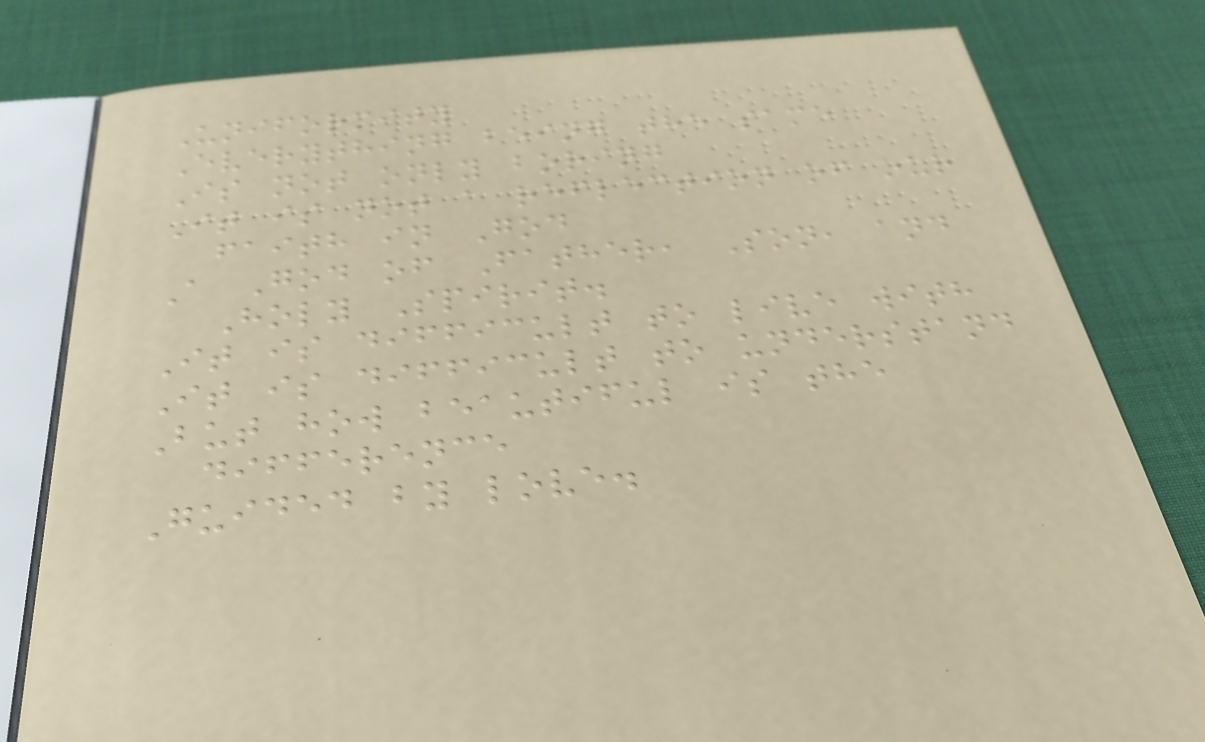Uniformity
Everything being the same
Is not only boring
It is not a reflection of our
faith in God
A God of Father, Son, and
Holy Spirit.
It is difficult to live with
It is difficult to understand
But how beautiful is the
difference
Guided by love.
